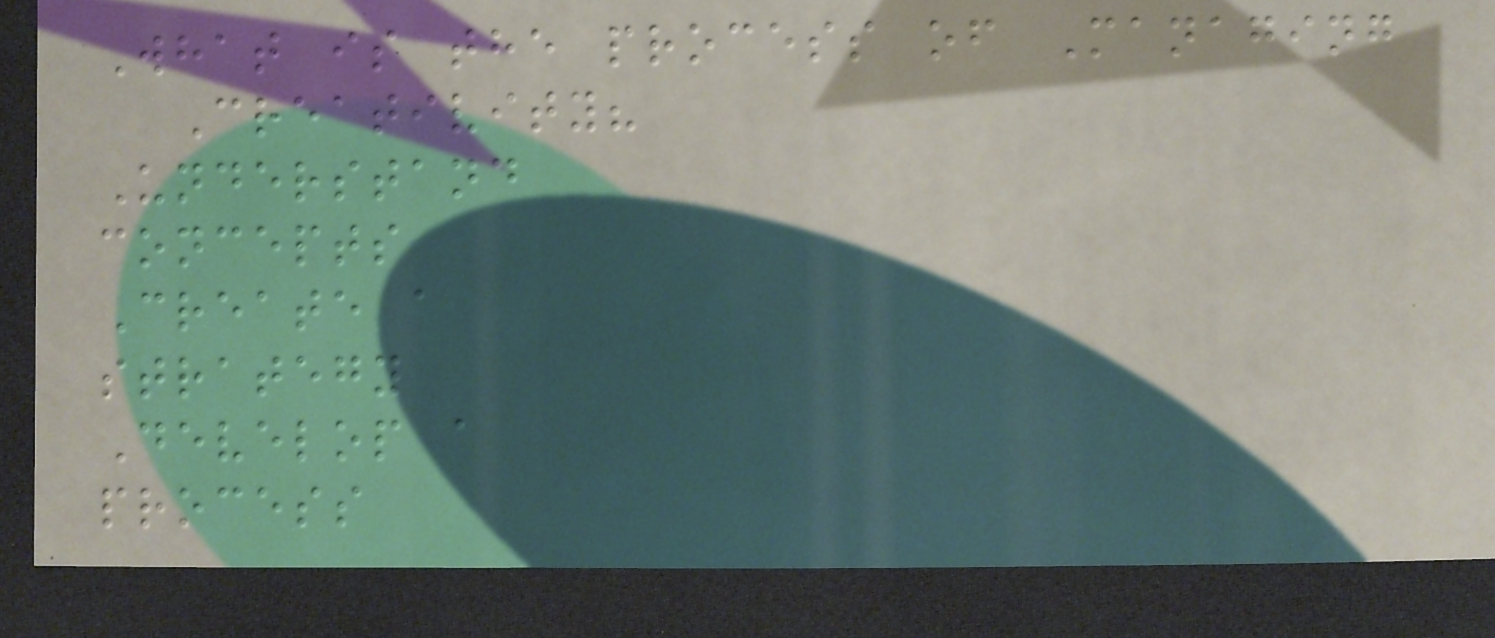What is the process of Managing
Creativity?
Understand
concepts
Create a
strategy
Develop a
process
